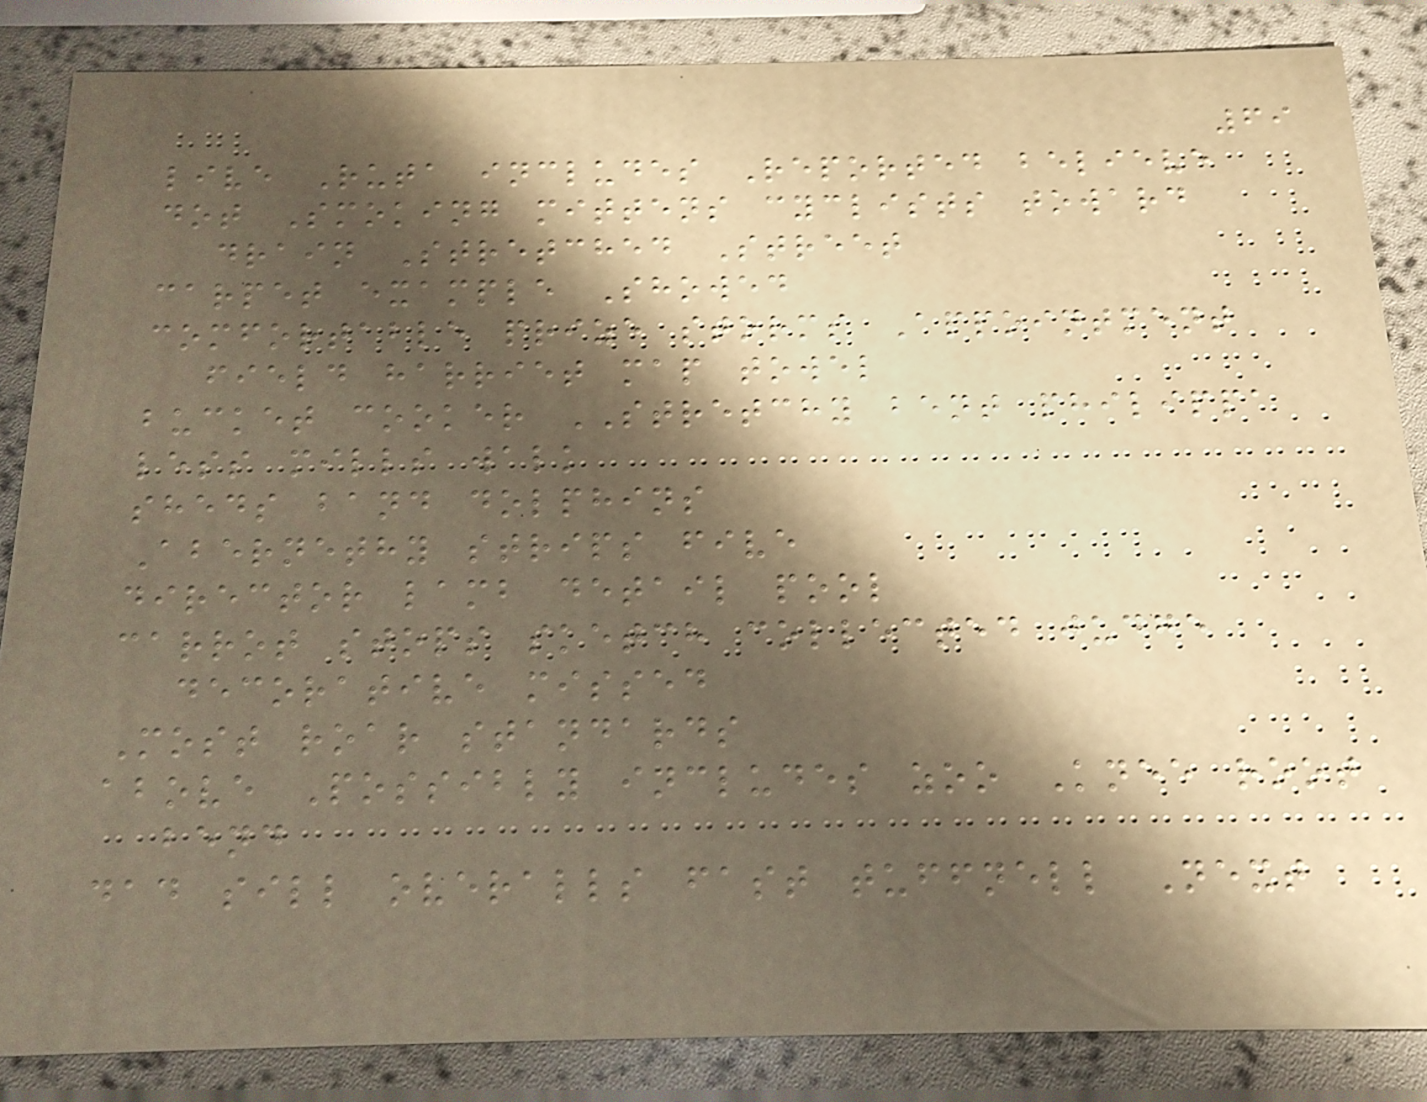69
live Ruta includes Reported believe
dot Smoking mittens cyclists toward
drain Stretched Street
carpet example Showed
comfortable prize storms Appointment
field harriet map towel
bucket cooker STRETCHY bent philippa
less mills walk
sheds band dolphins
Abernethy strips five
director lamb detail pool
carrot stops sketch collected judge
decorative missed
Most roar standards
above Possibly includes zoo Knee root
bend
dad sill overalls fast tuffnell Next
